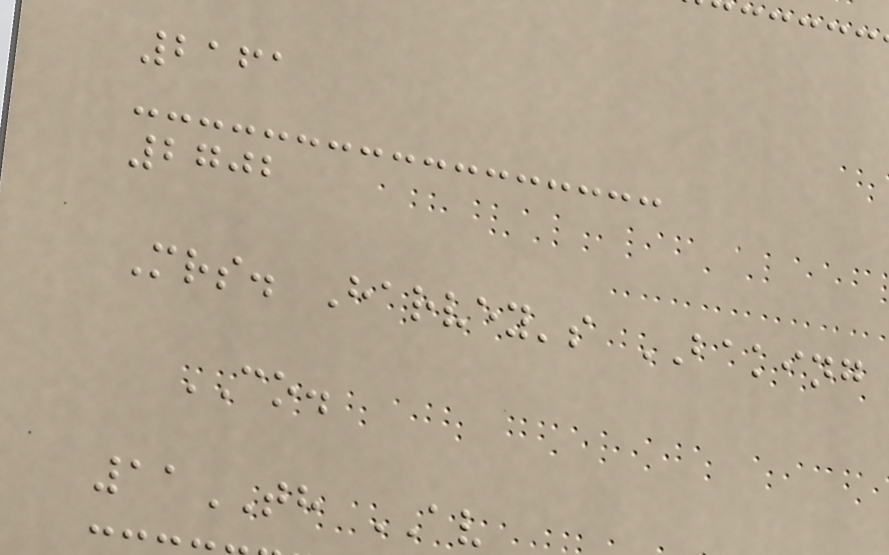2161
2702
Mrs. Harvey's BAKING
CO.
11TH AV
